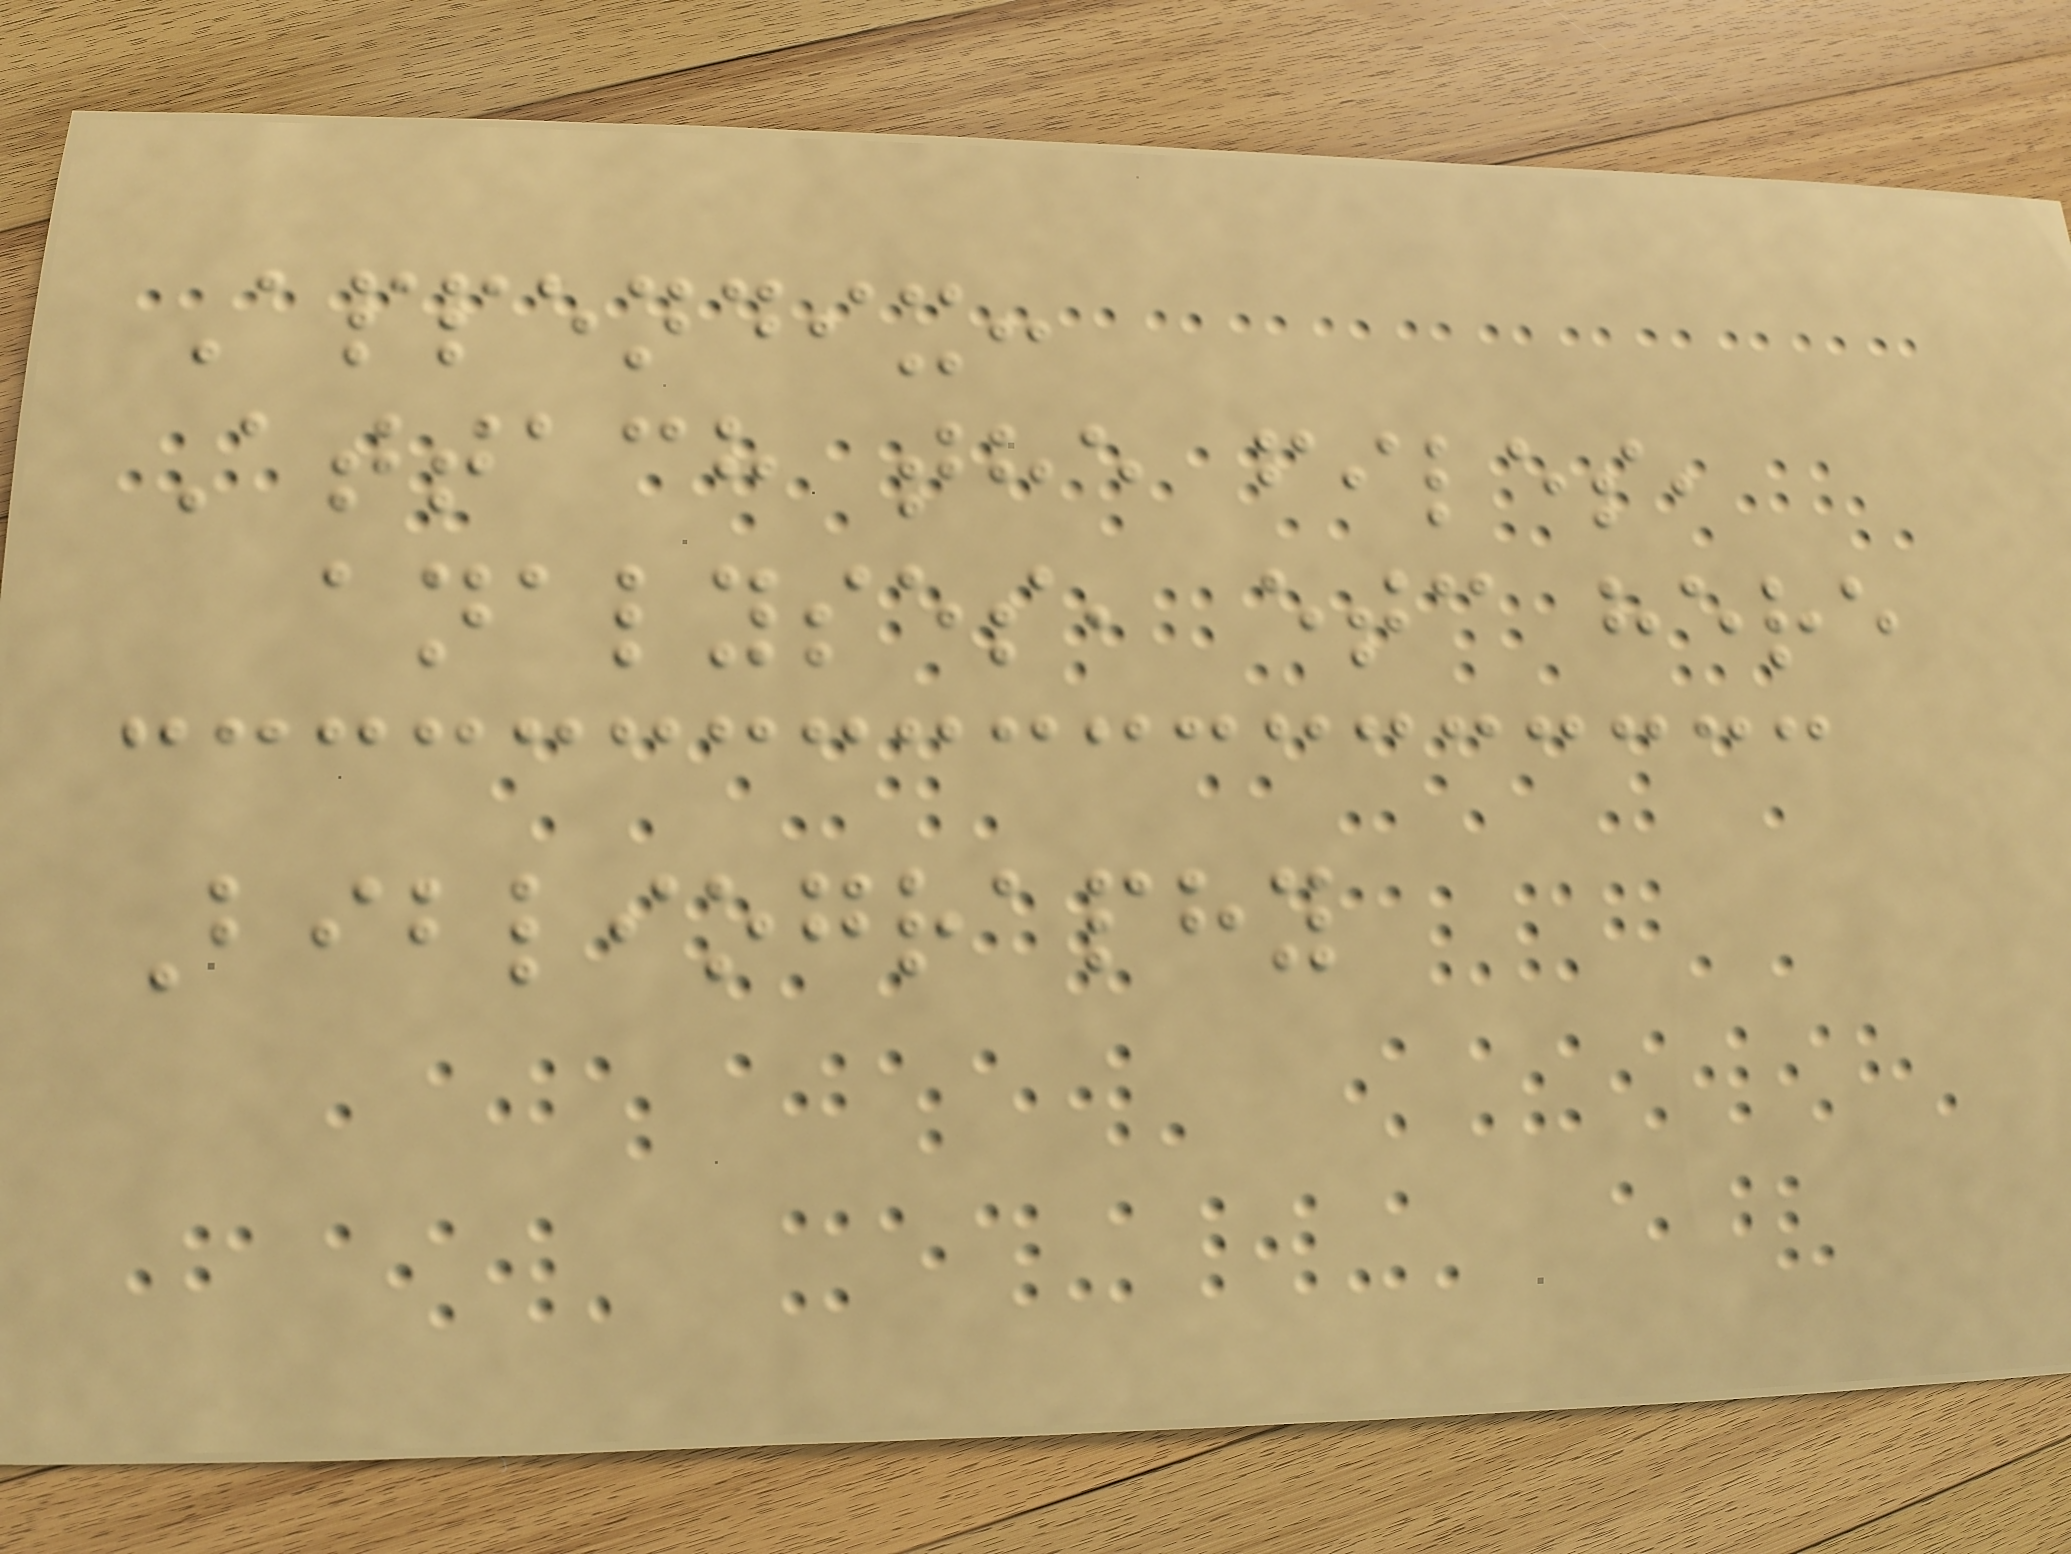Appendix:
Attach the files,
analyses, etc here
Bibliography
